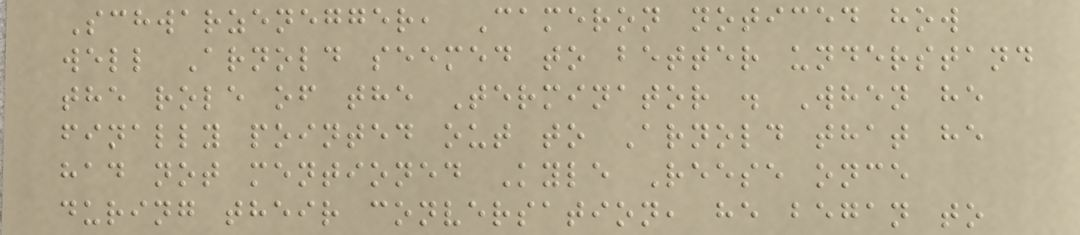Schwarzenegger, Cameron noticed how
well Arnold seemed to better understand
the role of the Terminator . When he
finally pointed out to Arnold that he
had not mentioned Kyle Reese once
during their conversation, he began to
